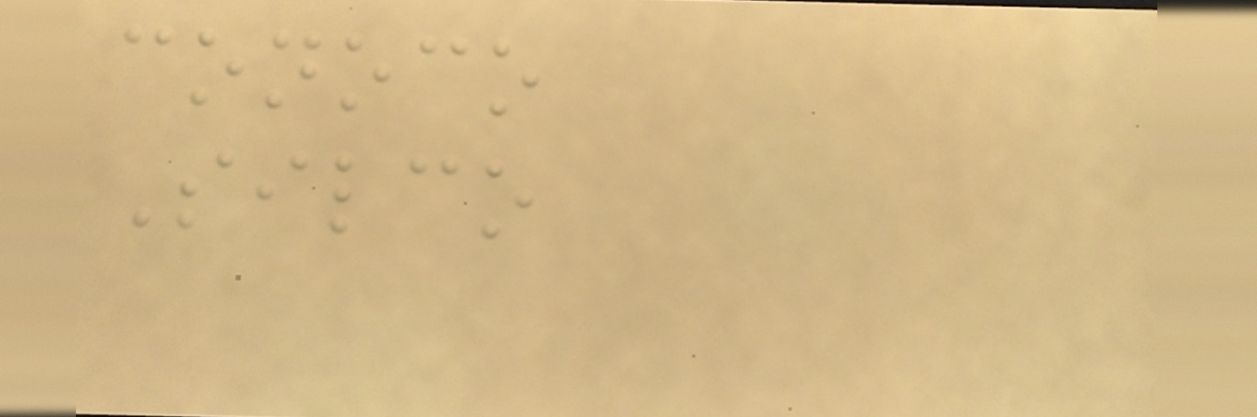conoco
Silco
